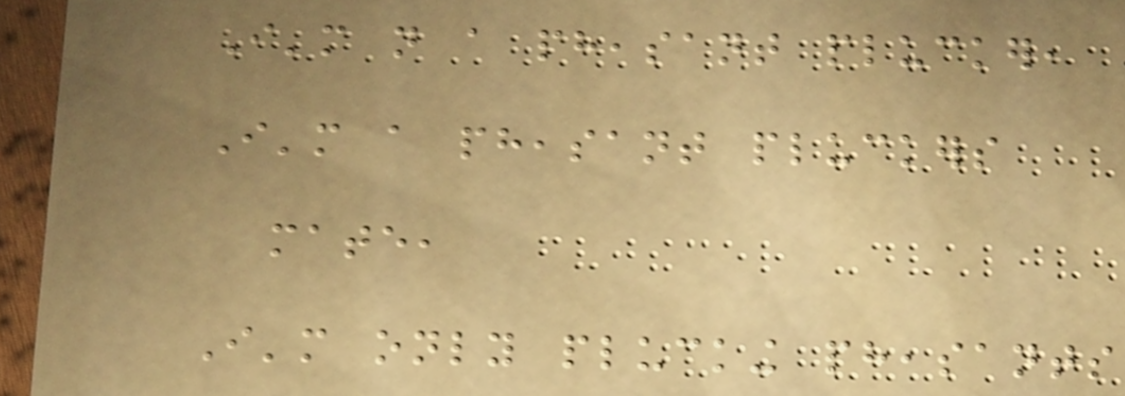I'm not a pheasant plucker,
I'm a pheasant pluckers
mate,
I'm only plucking pheasants
